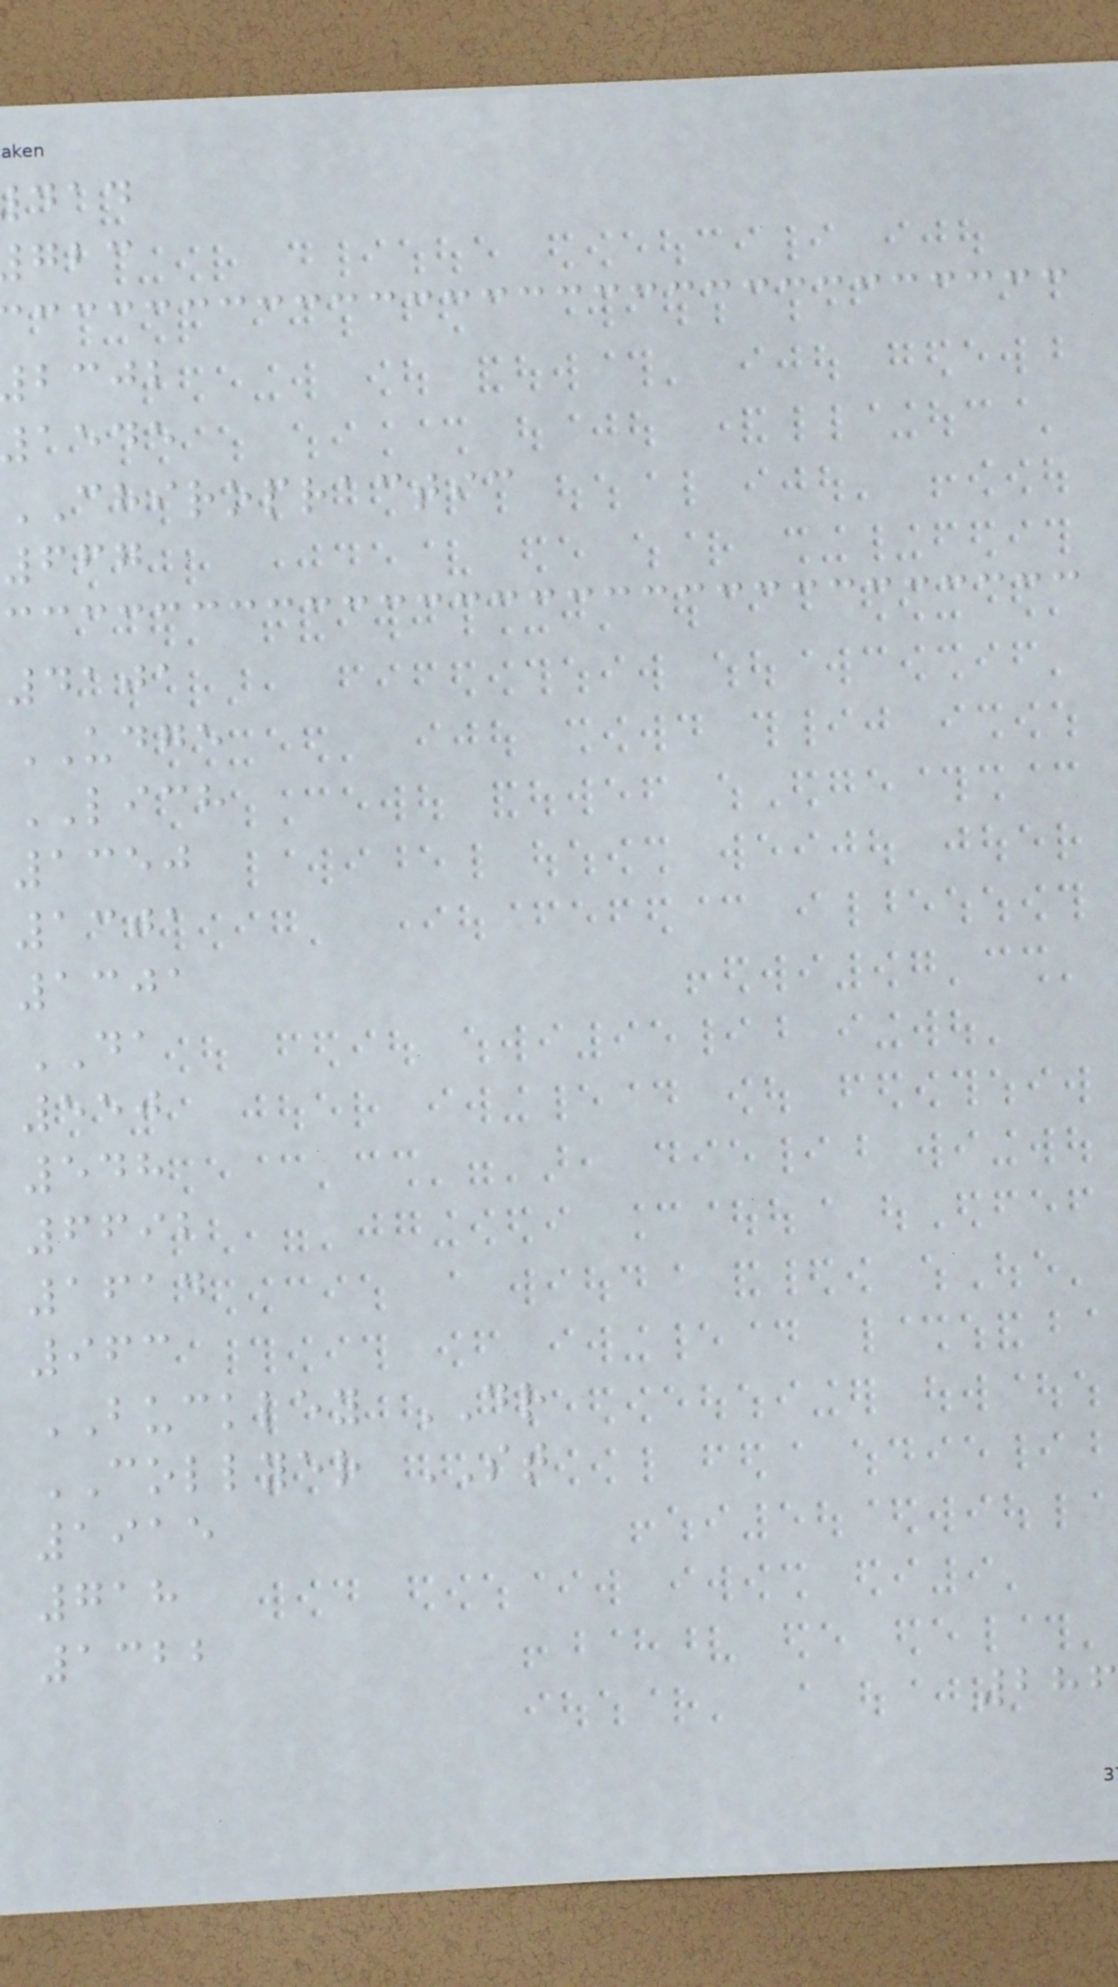bcjb
aede
CHIROPRACTIC
667
4101
UDGE
LICH
1350
1301
1301
DA
550
548
6692
1614
963
BUCKLEY DR
COLLYER ST
1915
718
1322
286
